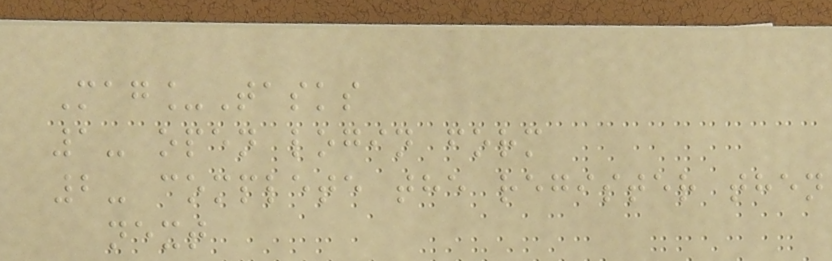Mag_Tasks
1- open login form
2- complete the register then
next
